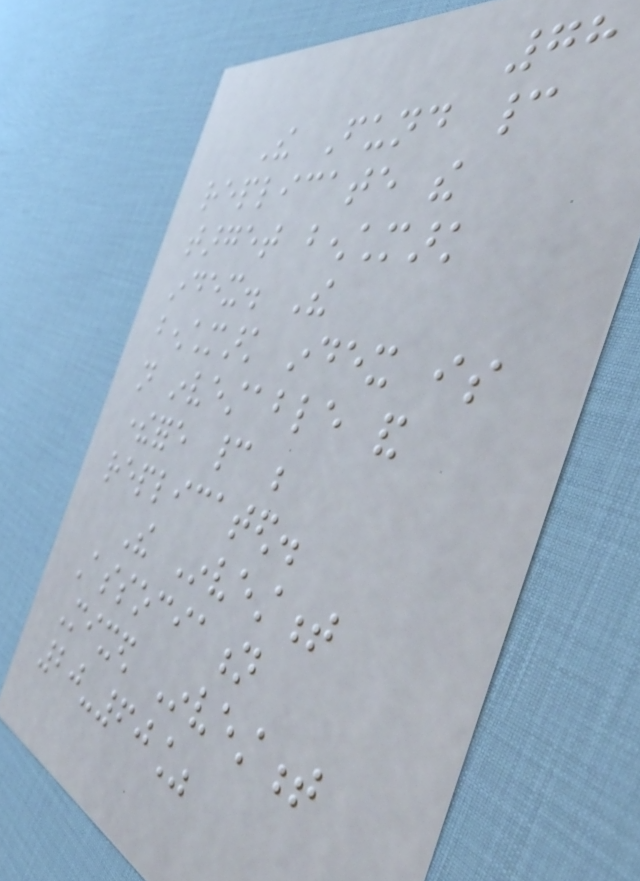78
The Fund cannot
replicate the
target benchmark
index. The
benchmark index is
not investable and
therefore cannot be
replicated.
The Investment
Association
Mixed Investment
20-60%
